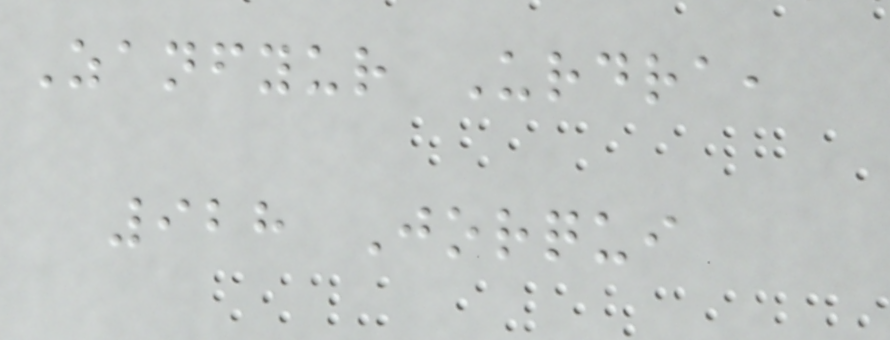Zanfyur Urdra,
928 Jorqui
